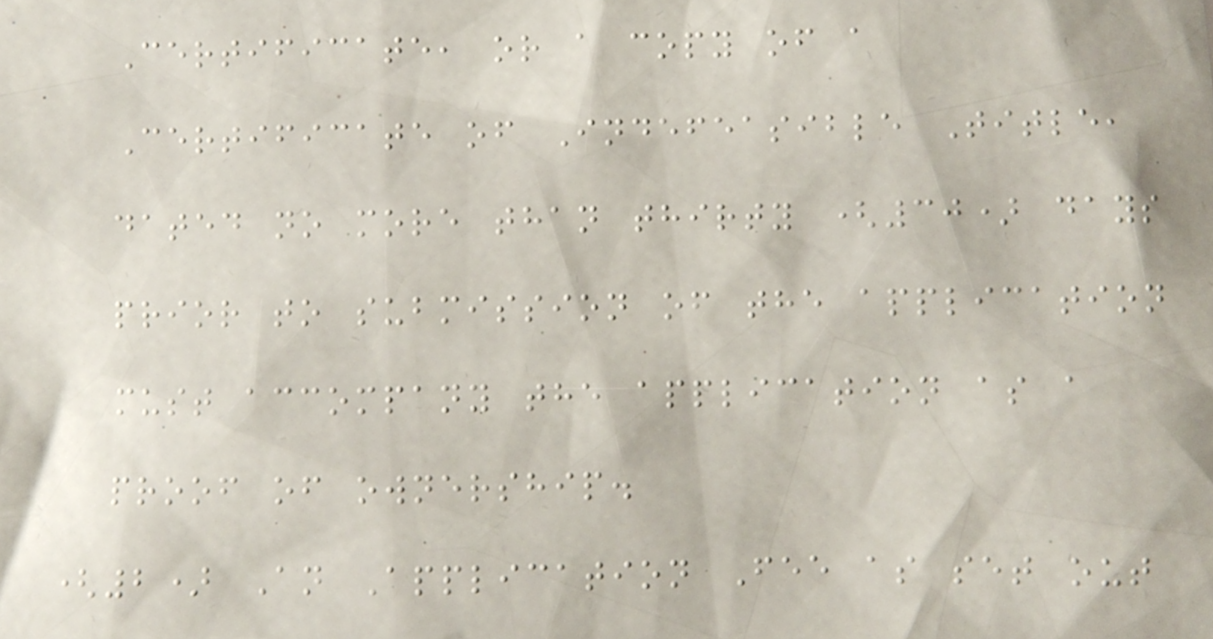Certificate, or a copy of a
Certificate of Indefeasible Title,
dated no more than thirty (30) days
prior to submission of the application
must accompany the application as a
proof of ownership.
(2) An Application Fee as set out
